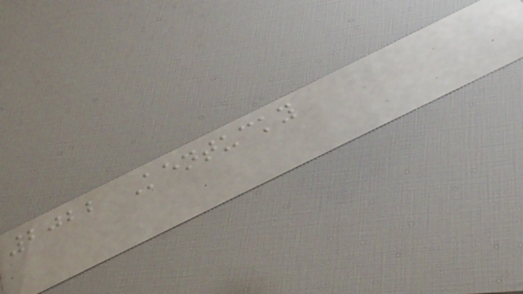2022 Kentucky
